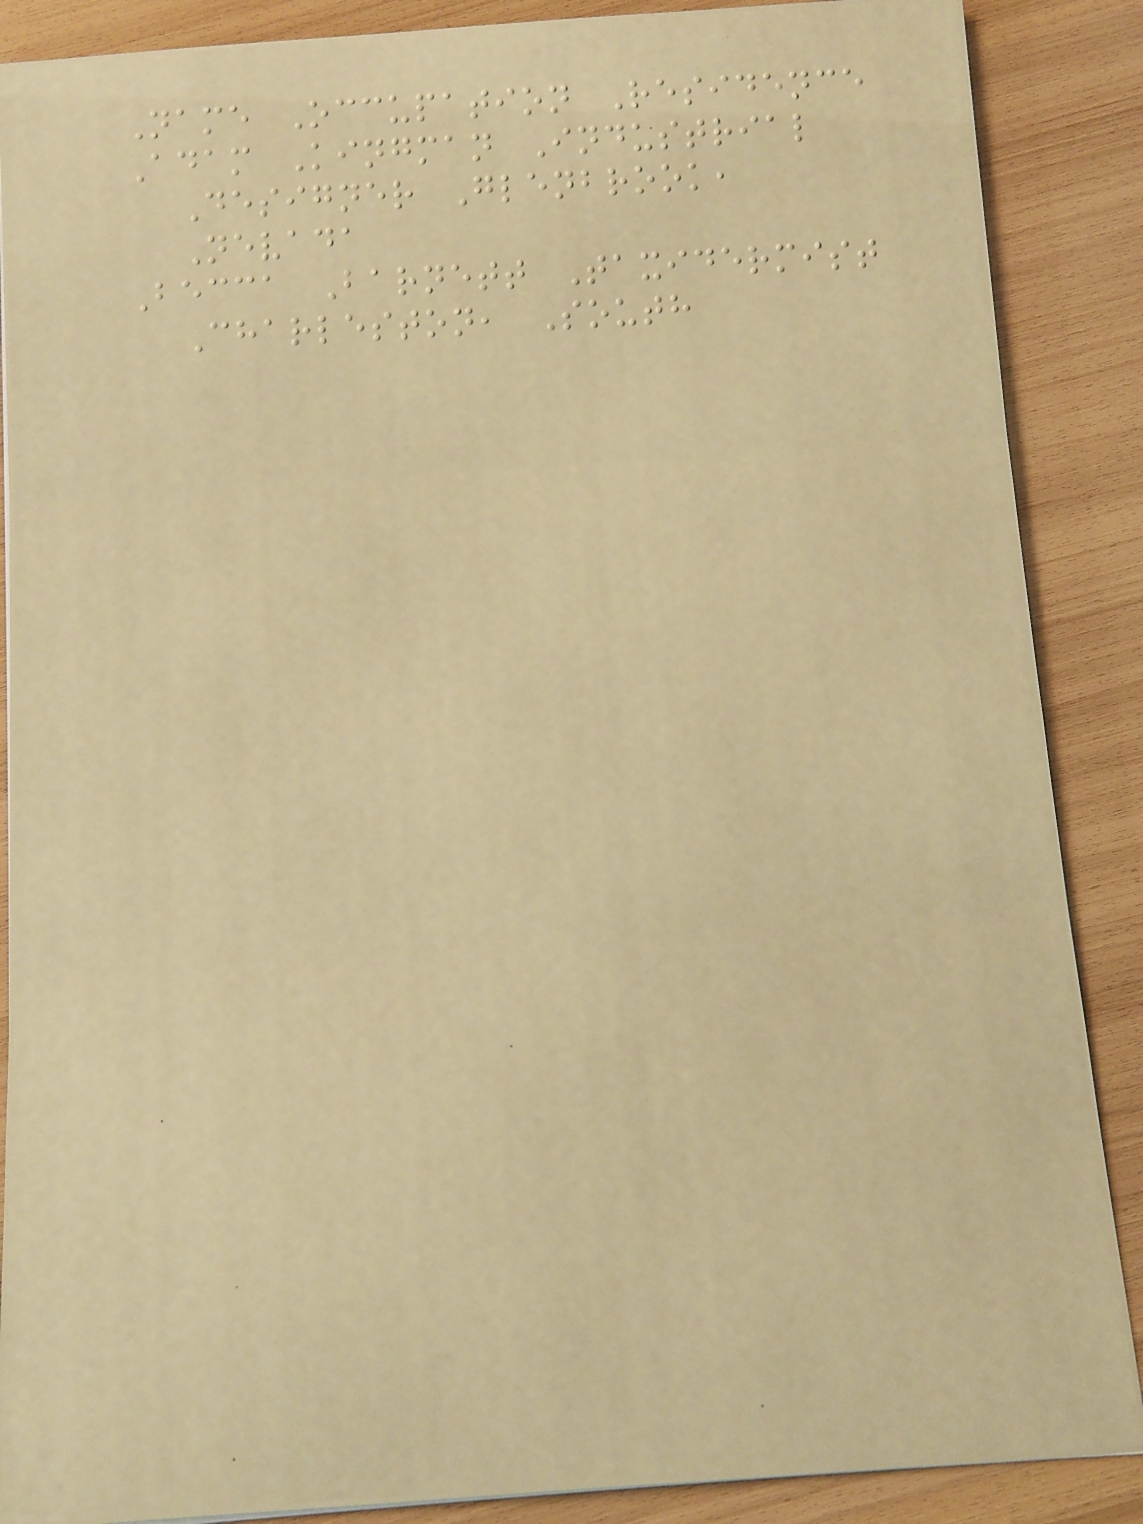Name Occupation Residence
Adam Kingman Industrial
Designer Glenbrook,
Nevada
Becca Barnett Taxidermist
Charleston, South
